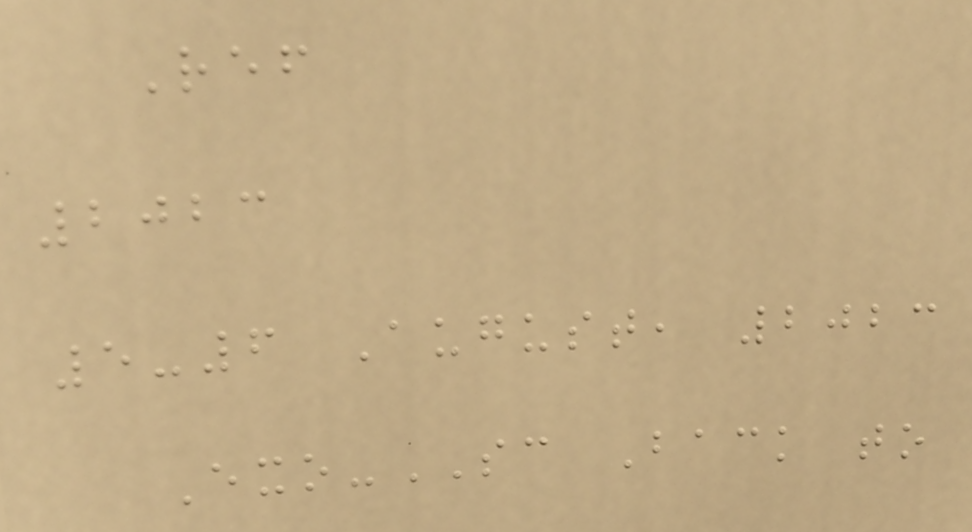Ref
2023
5-6 August, 2023
Exo-SC Back to
